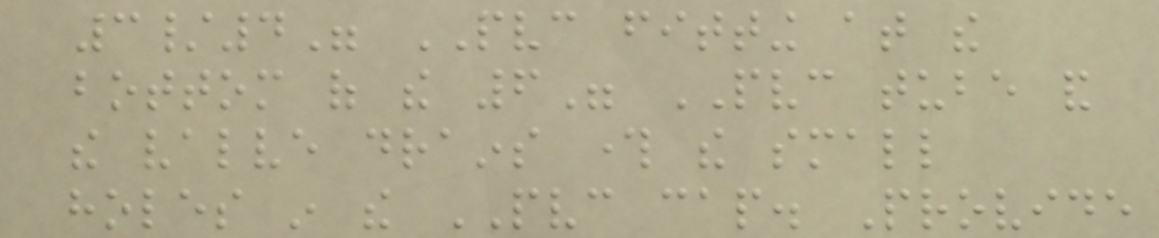3/4" PVC fitting at the
bottom of the 6" PVC tube and
the valve drains through the small
holes in the PVC cap. Provide
